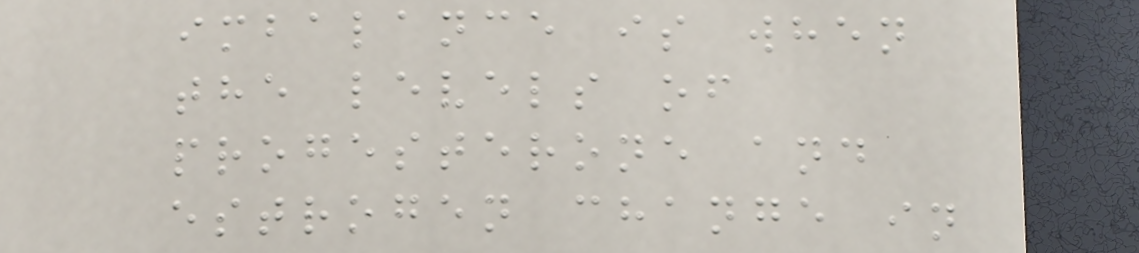imbalance is when
the levels of
progesterone and
estrogen change in
